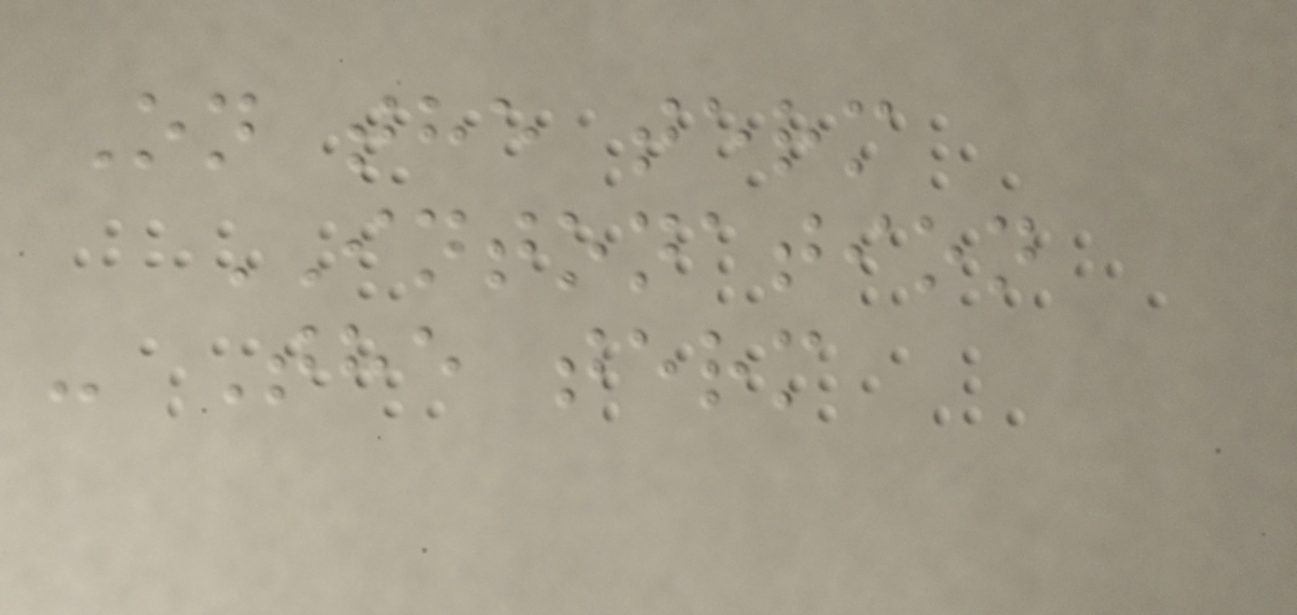On the term
INTONATION
- The term
